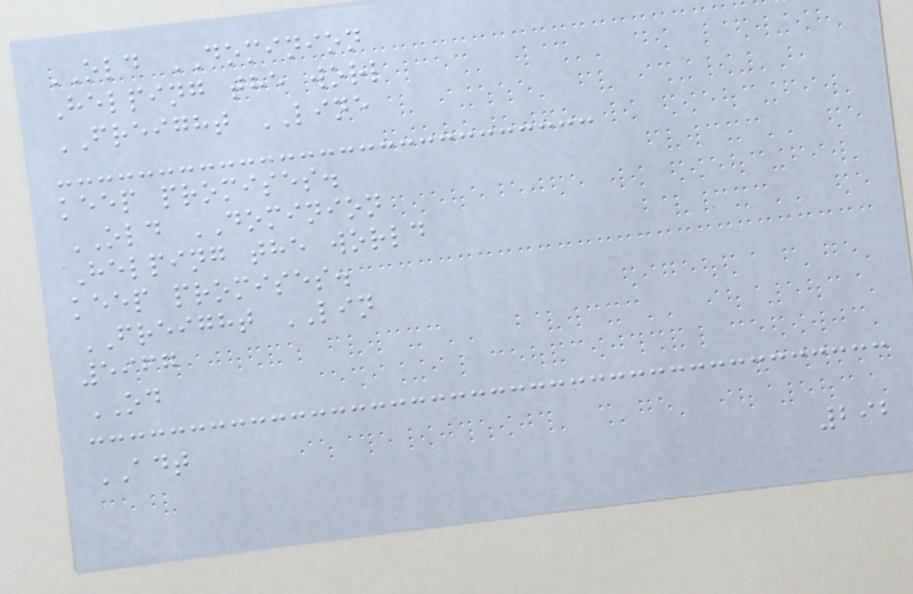OLD DOMINION
Helping the worl
FREIGHT LINE
keep promises.
OLD DOMINION
Helping the world
keep promises.
FREIGHT LIN
5967
OD
ADT
292
